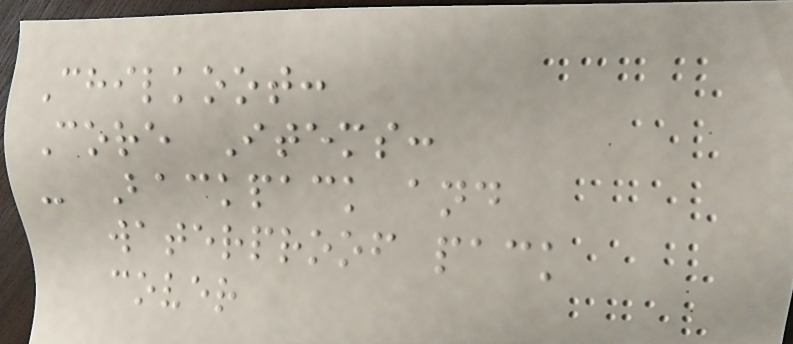Chilkoot:
Core Items:
- Backpack and
waterproof pack
cover
